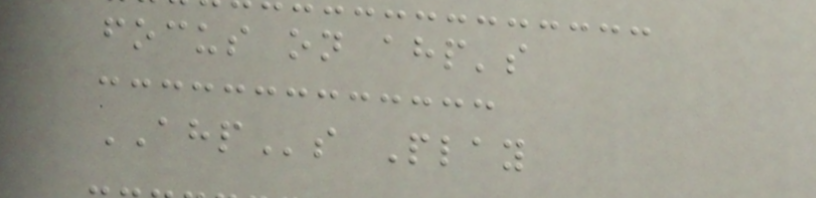focus on ahp's
AHPs Play
